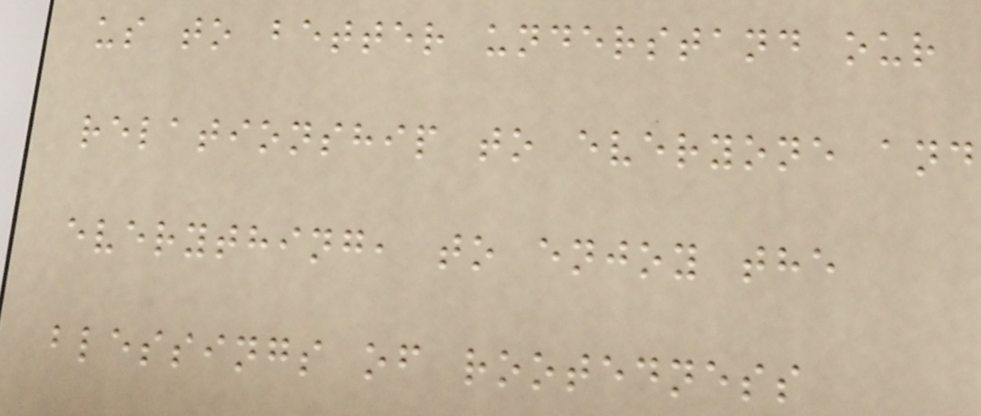us to better understand our
relationship to everyone and
everything, to enjoy the
blessings of rootedness
